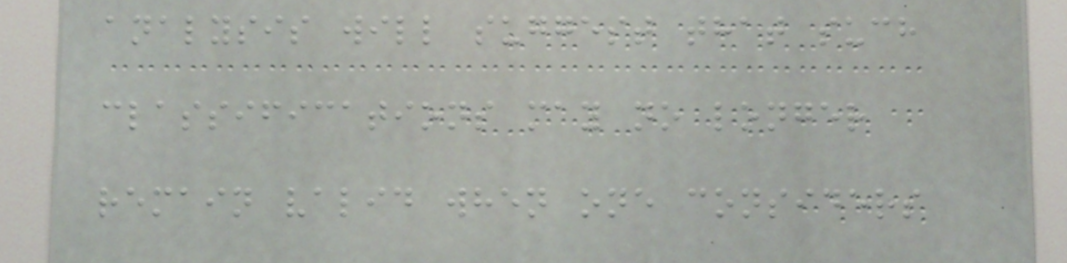analysis will suggest that such
classifications may no longer
remain valid when one considers
